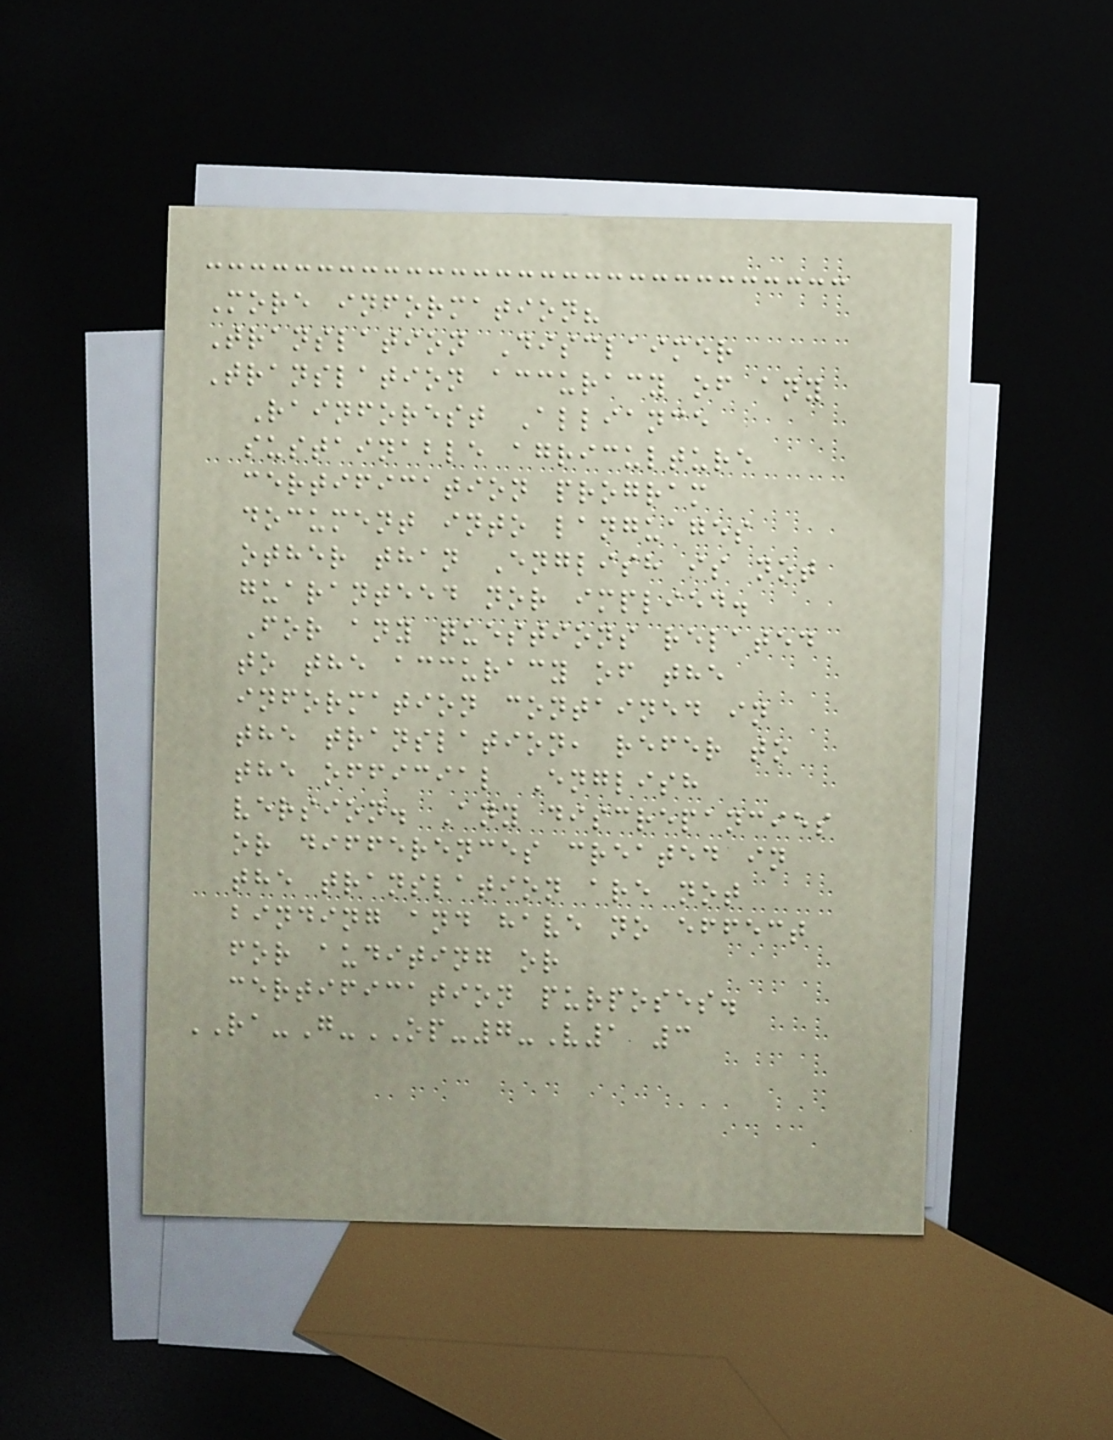More information?
Translation Disclaimer
Translation accuracy of any
Rainforest Alliance
sustainable agriculture
certification program
document into languages
other than English is not
guaranteed nor implied.
For any questions related
to the accuracy of the
information contained in
the translation, refer to
the official English
version. Any discrepancies
or differences created in
the translation are not
binding and have no effect
for auditing or
certification purposes.
RA-G-OP-7-V1 3
